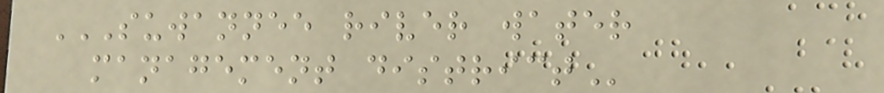SUWANNEE RIVER WATER
MANAGEMENT DISTRICT
